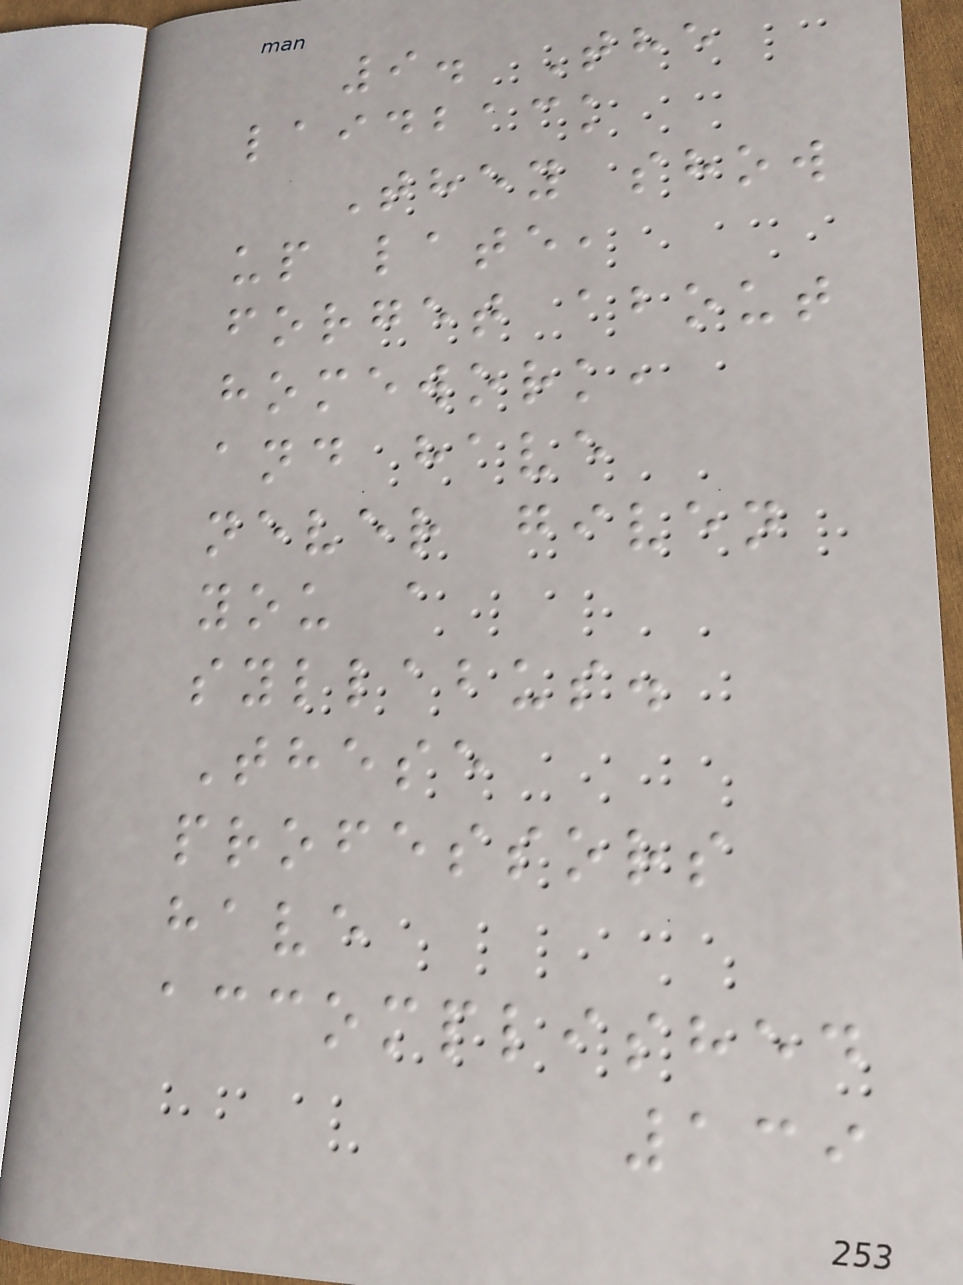9. The
laidback
They show
up late,
forget about
homework,
and have
never given
you a
syllabus.
These
professors
have
accomplished
139
